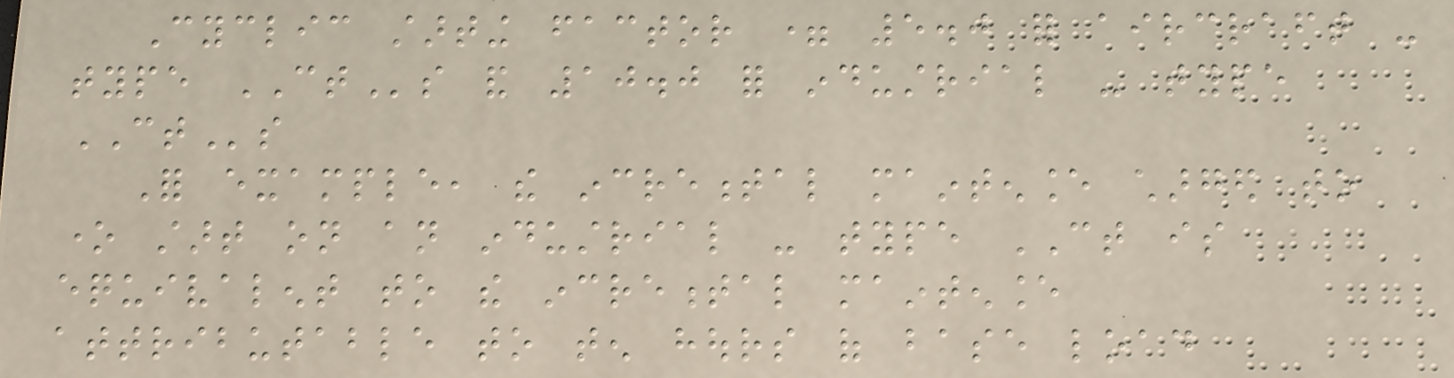Cyclic starting factor = 5.0 for aircraft -
type CTs and 10.0 for industrial - type
CTs
For example, the incremental maintenance charged to
one start on an industrial - type CT is
equivalent to the incremental maintenance
attributable to ten hours of base load
